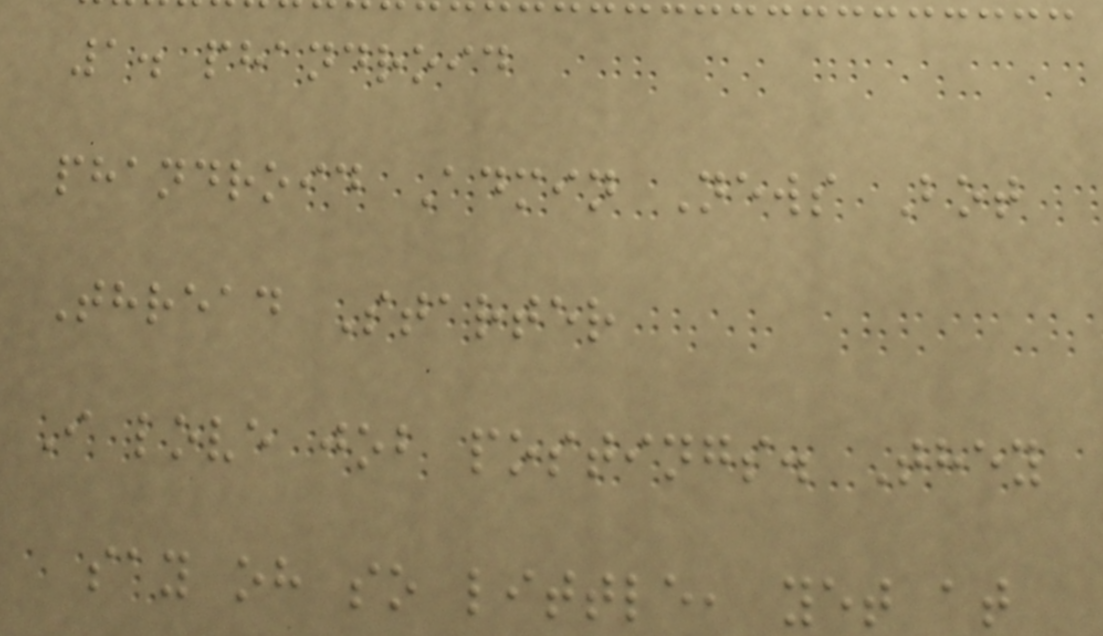1. phandroid
phandroid Admin News Bot
Thread Starter
I love job postings. They
say oh so little, yet at
